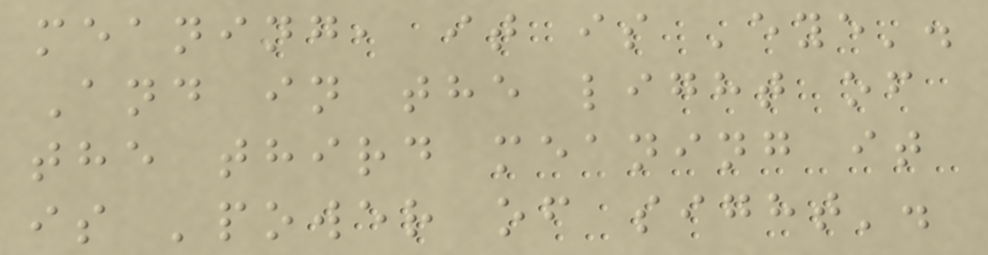meaning, it is 'eye'.
And in the light of
the third meaning it
is 'power of sight'.
